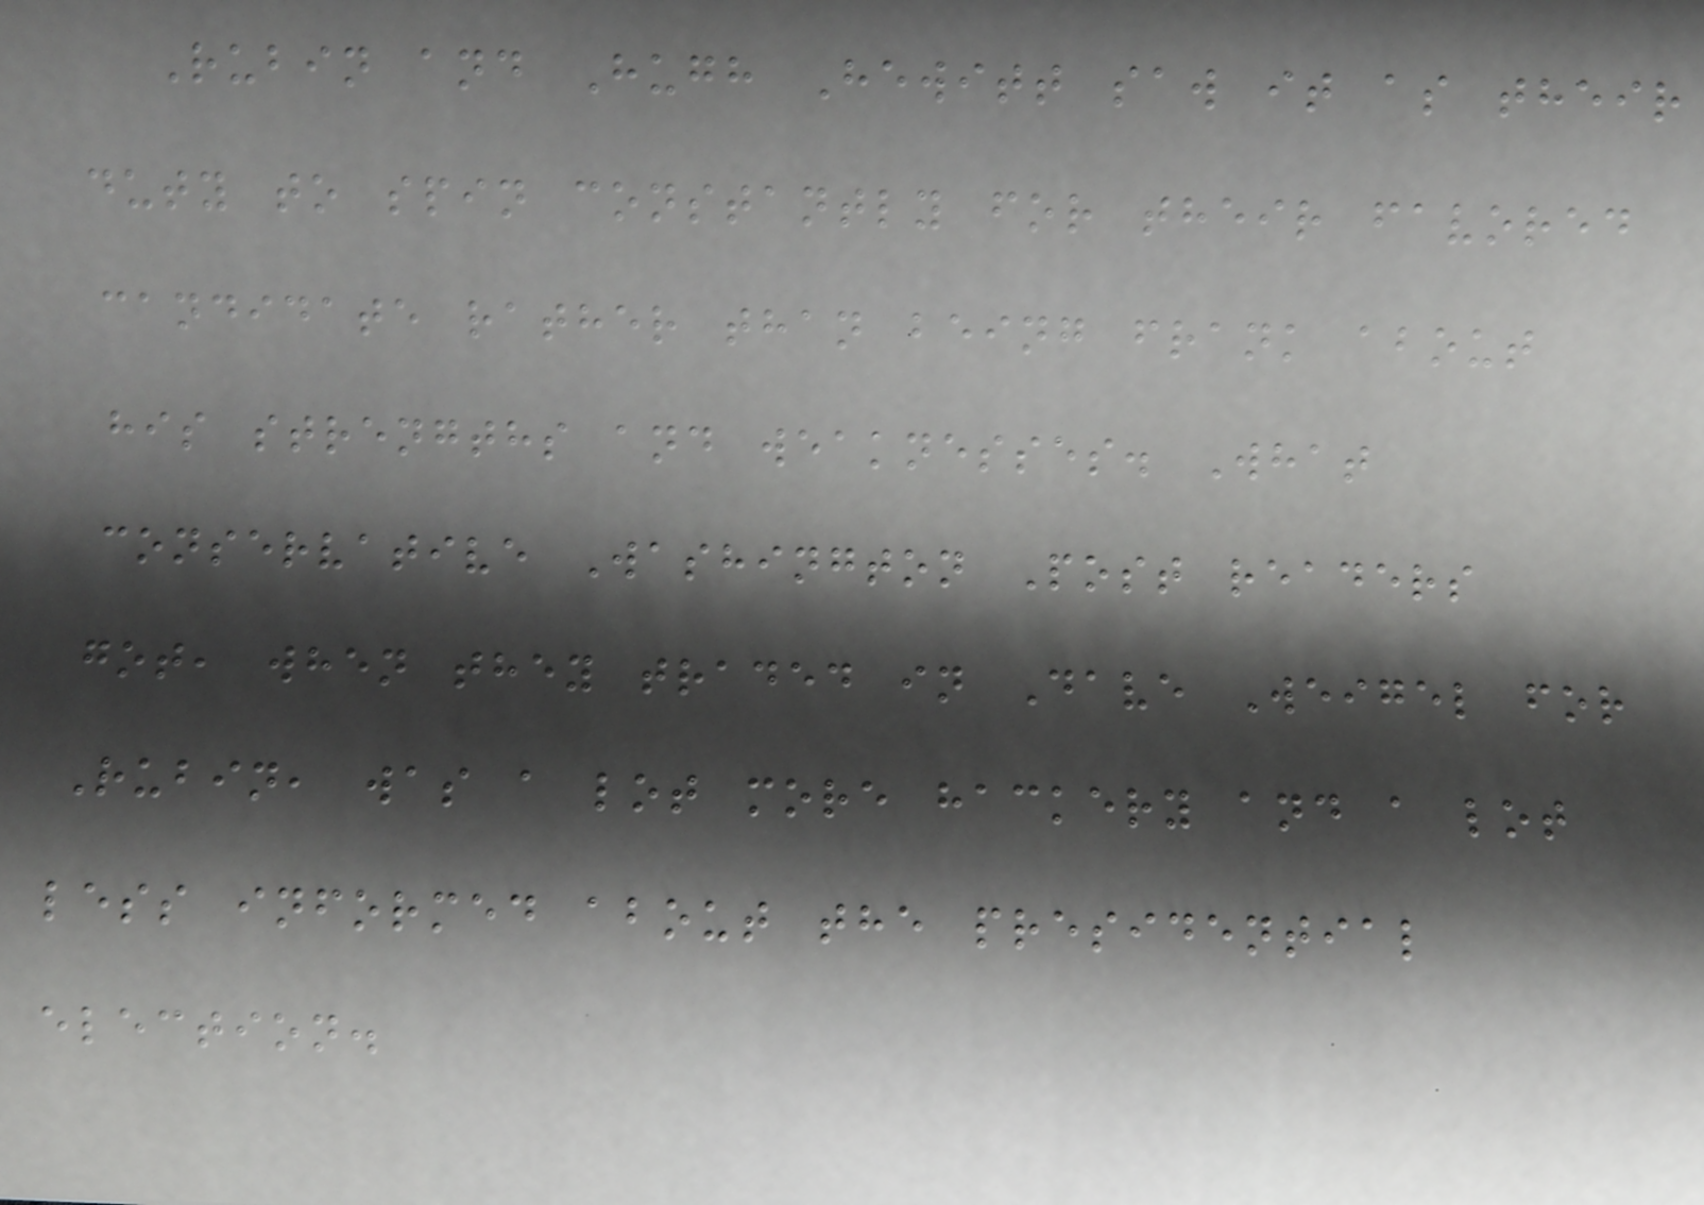Rubin and Hugh Hewitt saw it as their
duty to spin constantly for their favored
candidate rather than being frank about
his strengths and weaknesses. What
conservative Washington Post readers
got, when they traded in Dave Weigel for
Rubin, was a lot more hackery and a lot
less informed about the presidential
election.
